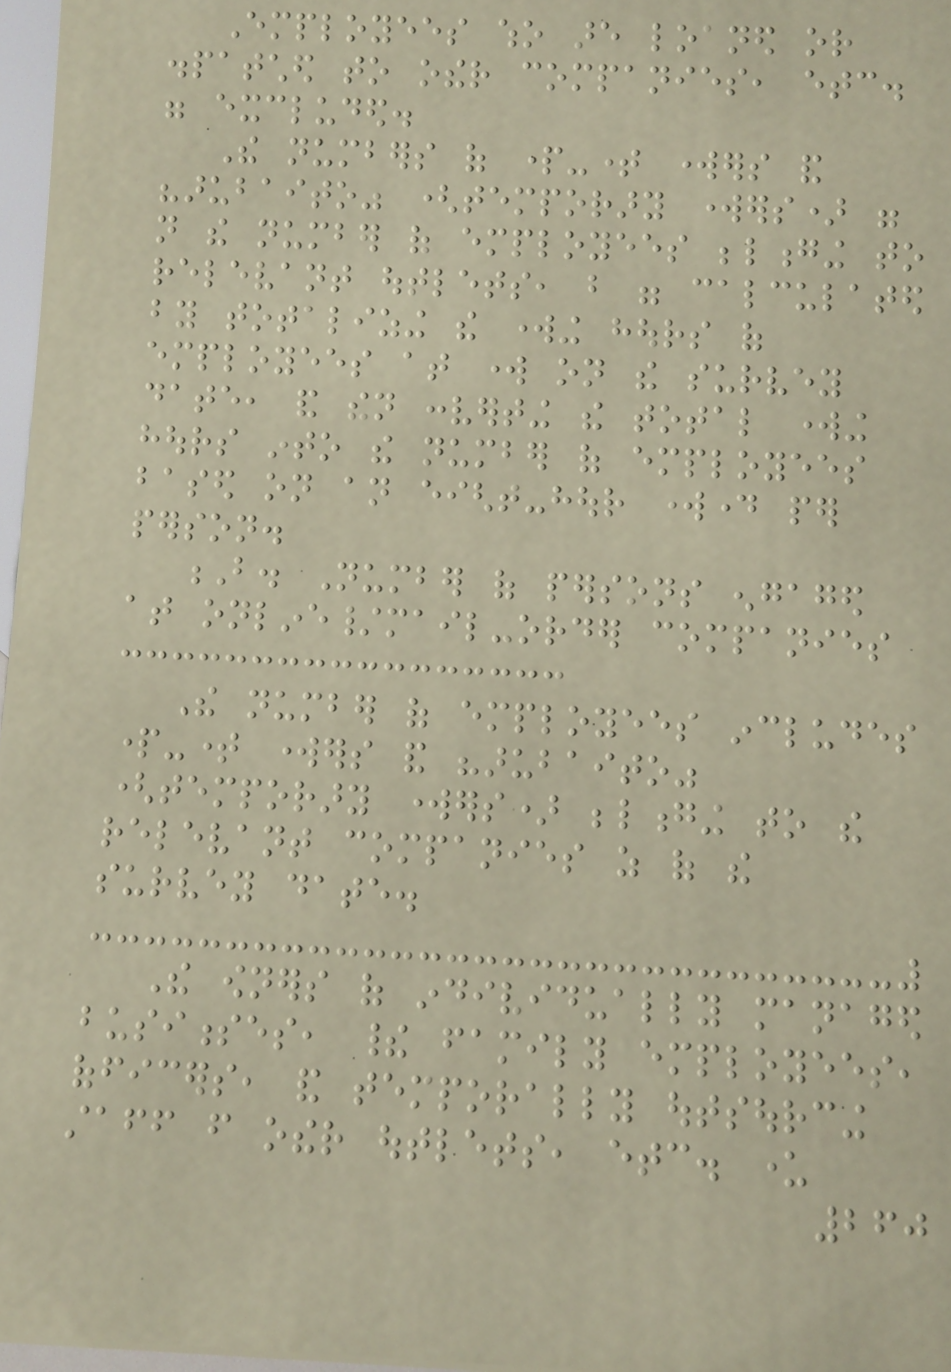Employees who are loaned or
dispatched to other companies, etc.
were excluded.
The numbers of part-time workers and
"arubaito" (temporary workers) were
not the number of employees belonging to
relevant outlets, but were calculated
by totalizing the working hours of
employees at work on the survey
date, and then converting the total working
hours into the number of employees
based on an eight-hour workday per
person.
B. Number of persons engaged
at online/mail-order companies
The number of employees includes
part-time workers and "arubaito"
(temporary workers) belonging to the
relevant companies as of the
survey date.
The owners of individually managed
businesses, their family employees,
officers, and temporally outsourcing
staff from other outlets, etc. under
260
